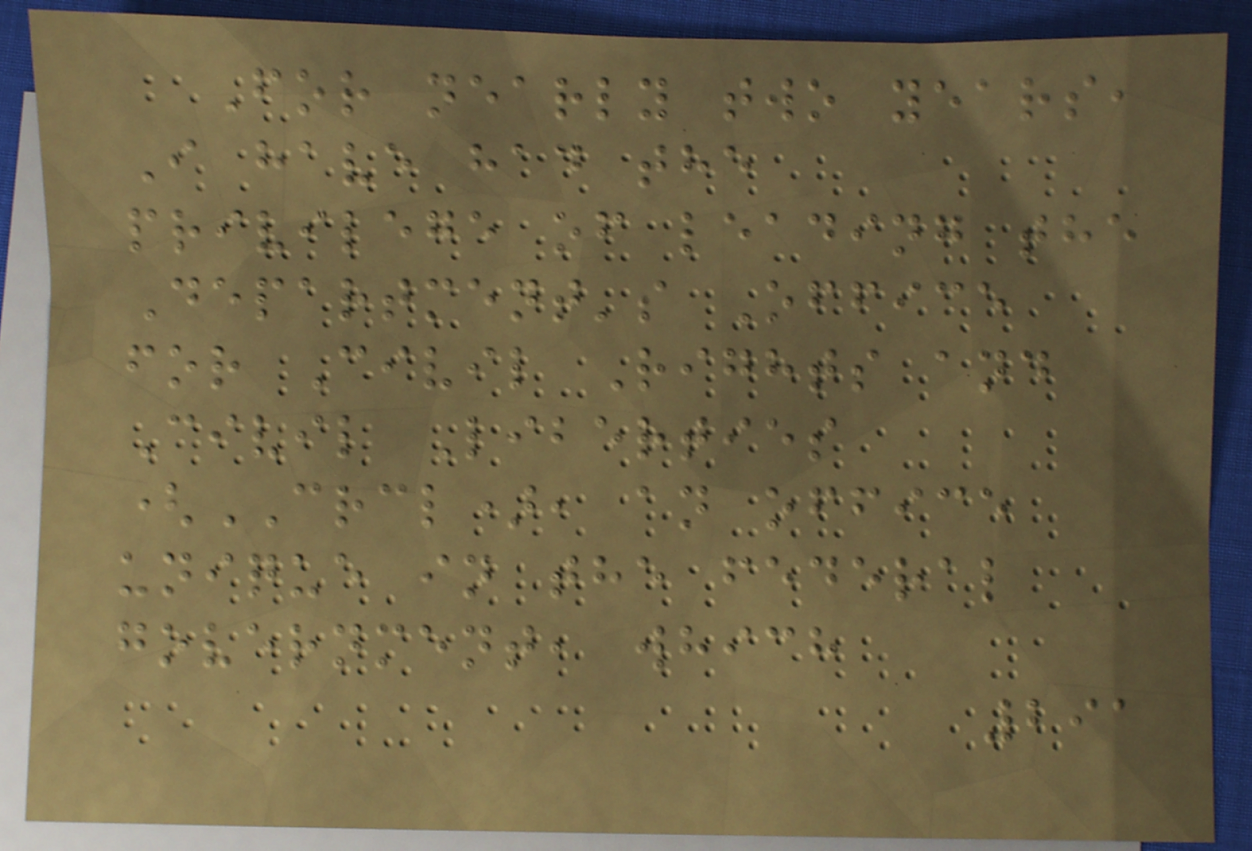For nearly two years,
I have had the
privilege of leading the
Department's Office
for Civil Rights and
Civil Liberties
(CRCL), an office
unique in the federal
government, which
291
